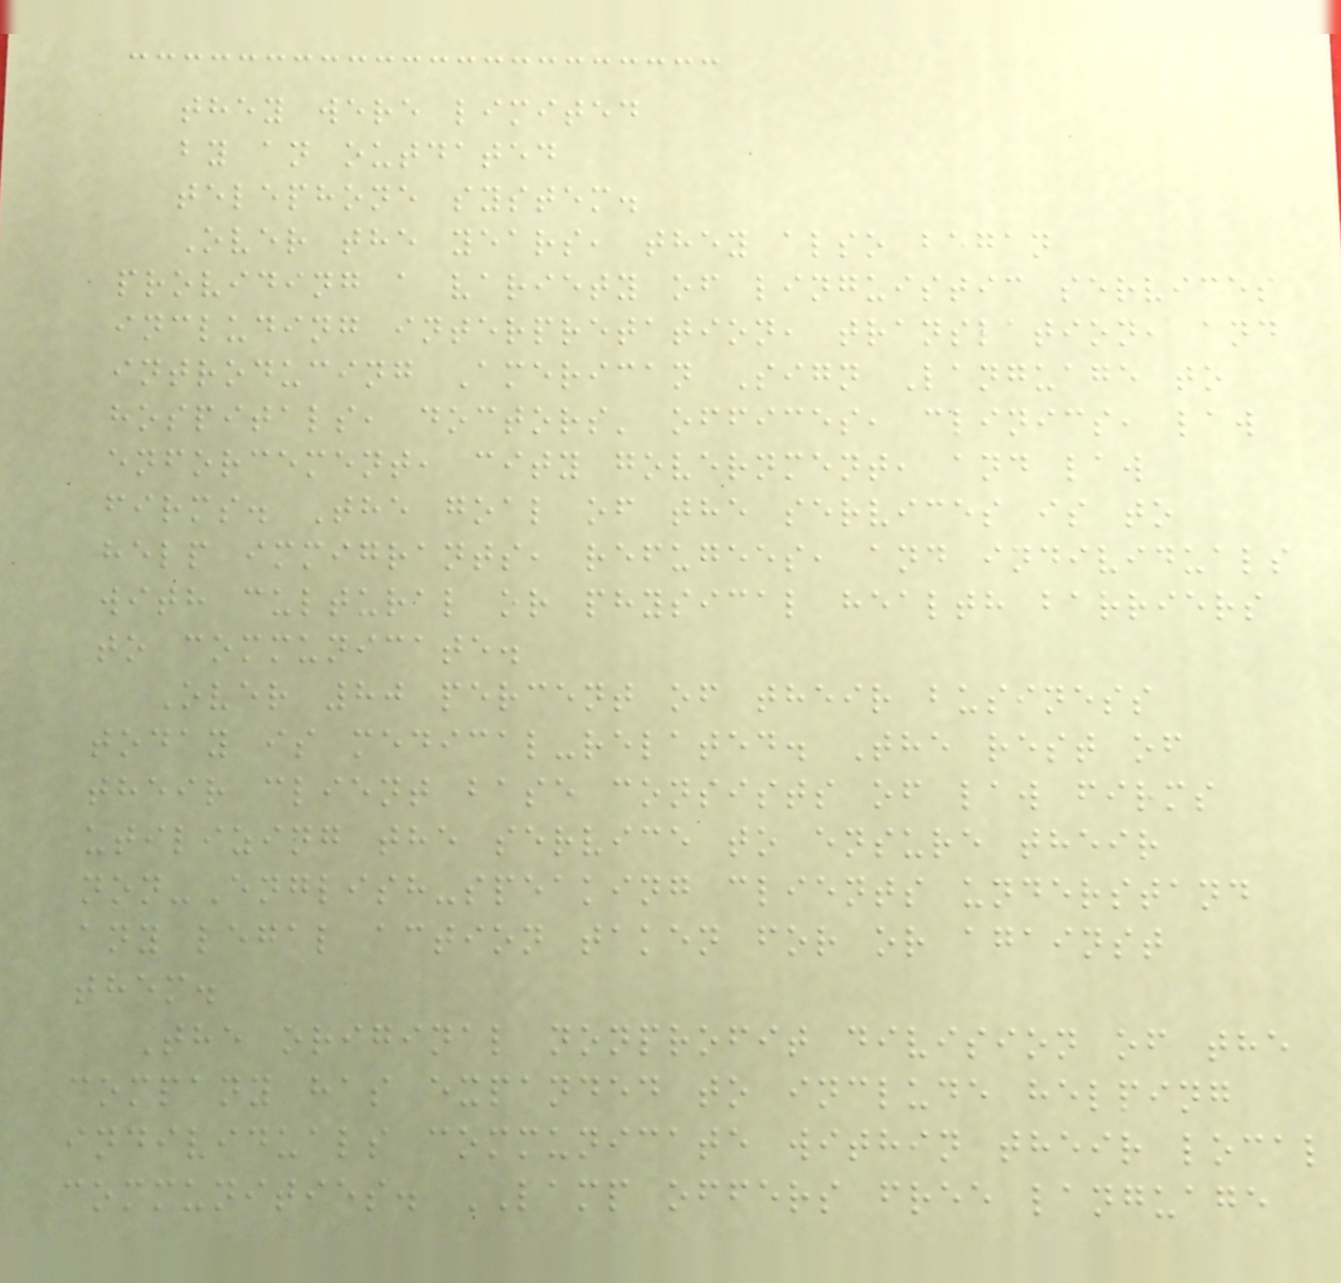they were limited
by an outdated
telephone system.
Over the years, they also began
providing a variety of linguistic services
including interpretation, translation, and
introducing American Sign Language to
hospitals, doctors' offices, clinics, law
enforcement, city government, and law
firms. The goal of the services is to
help immigrants, refugees, and individuals
with cultural or physical health barriers
to communicate.
Over 80 percent of their business
today is medical-related. The rest of
their client base consists of law firms
utilizing the service to ensure their
non-English-speaking clients understand
any legal action taken for or against
them.
The original nonprofit division of the
company has expanded to include helping
individuals communicate within their local
communities. LAMP offers free language
